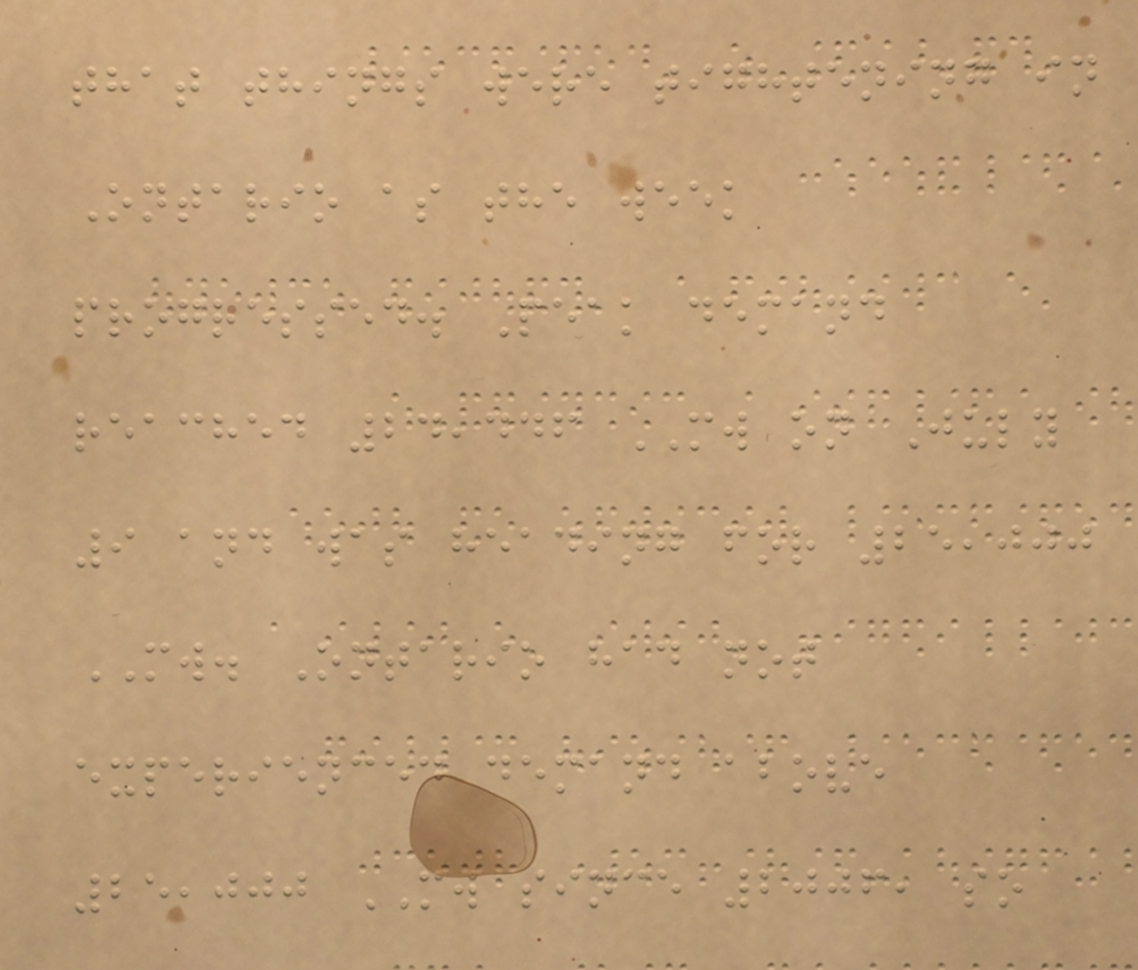that things were tightening in
Ontario as the week
progressed. Peak demand
reached 24,446 MW on July
9 and was heading for 25,000
MW. Ontario had not
experienced demand above
25,000 MW since 2006, so
